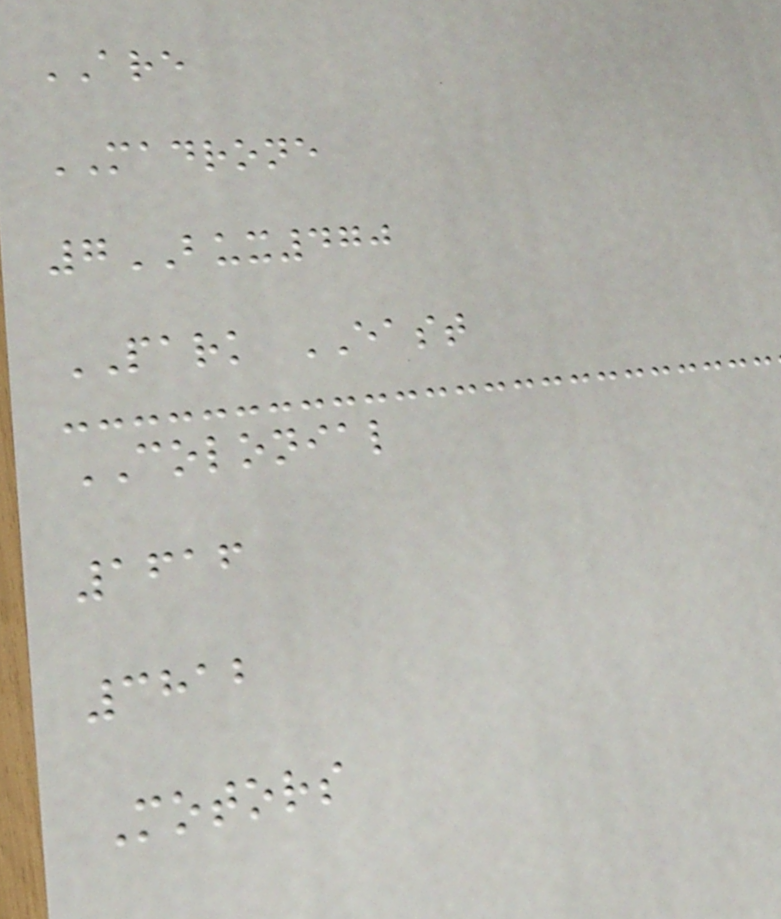ARE
MADRONE
7BUX470
PARK EAST
COLONIAL
1616
3812
Motors
